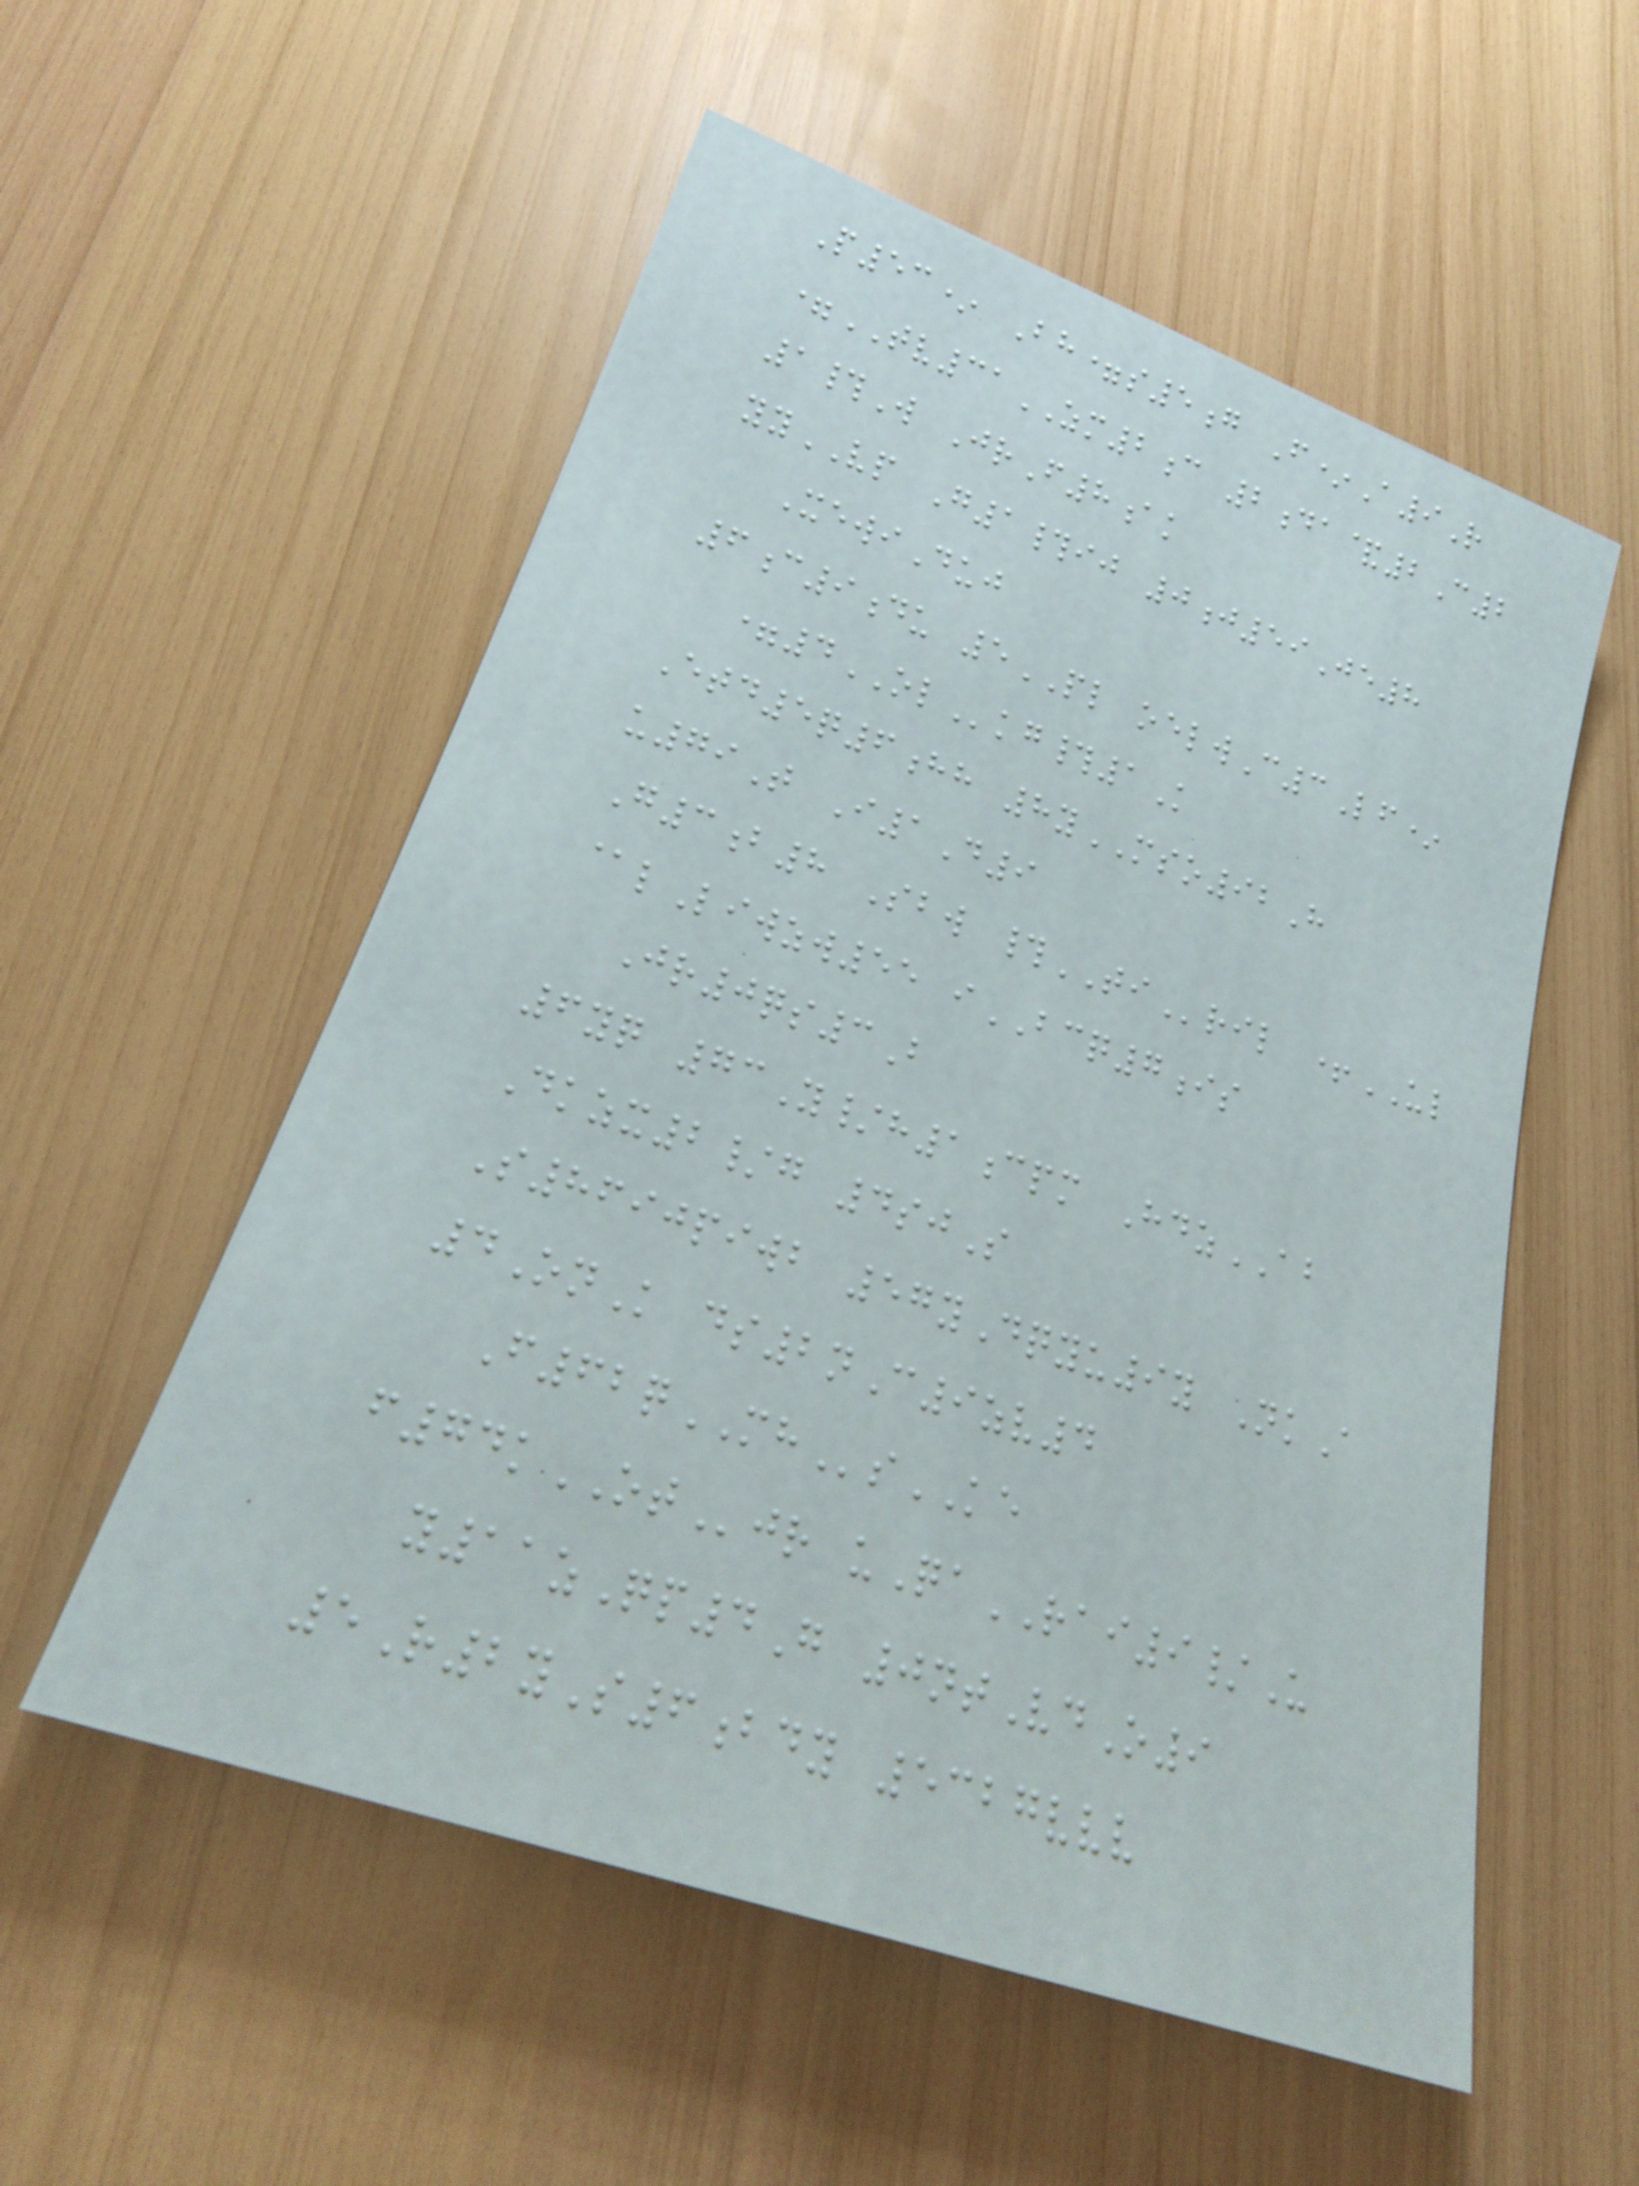P53* Bh=s5g F*A9R
=TV31ZM2c 2da&2C2
1#W JrF8ak
yyVP G1#ij 0j59Je8
XewiDuj
6c9du 5PL oelwC3Lf*
=4OLkg#1K
Etd5q6hh 8yMSO92H
u79T I1D9
G3b8 Sbw #TIril +UL
@lLiwzw55 iBCQ7is
Jr0qs3B
6yq 73Y/h1cpm HdzAB
Dkzx2/g 4sjS
S8690piwb 57yDqyu9y NkA
4OnK ds2nC9zv4
F62qMHsKE
f74kOTjr uQaRAI9/U
y11zQp4G 0ntVdO9
5R2yS6bdy 5327vvv
